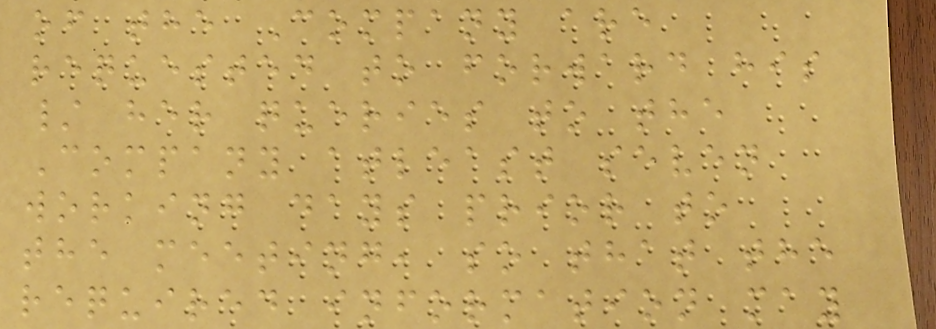of the Company are
requested to forward his
/ her queries to the
Company atleast seven
working days prior to
the meeting, so that the
required information may
